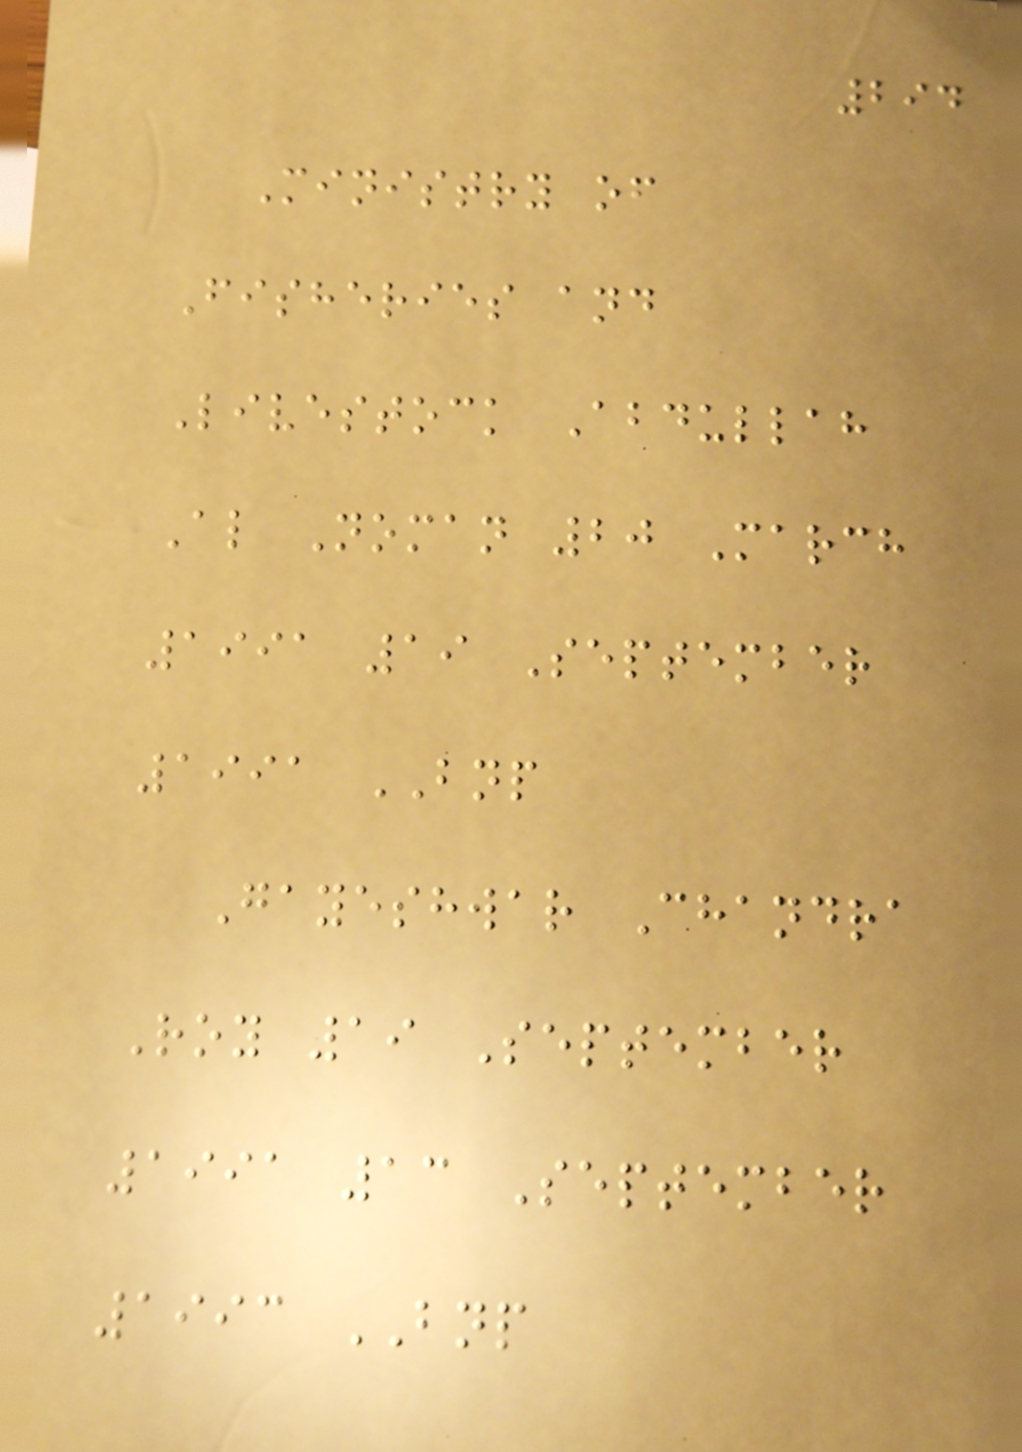294
Ministry of
Fisheries and
Livestock Abdullah
Al Noman 20 March
1991 19 September
1991 BNP
Gayeshwar Chandra
Roy 19 September
1991 13 September
1993 BNP
